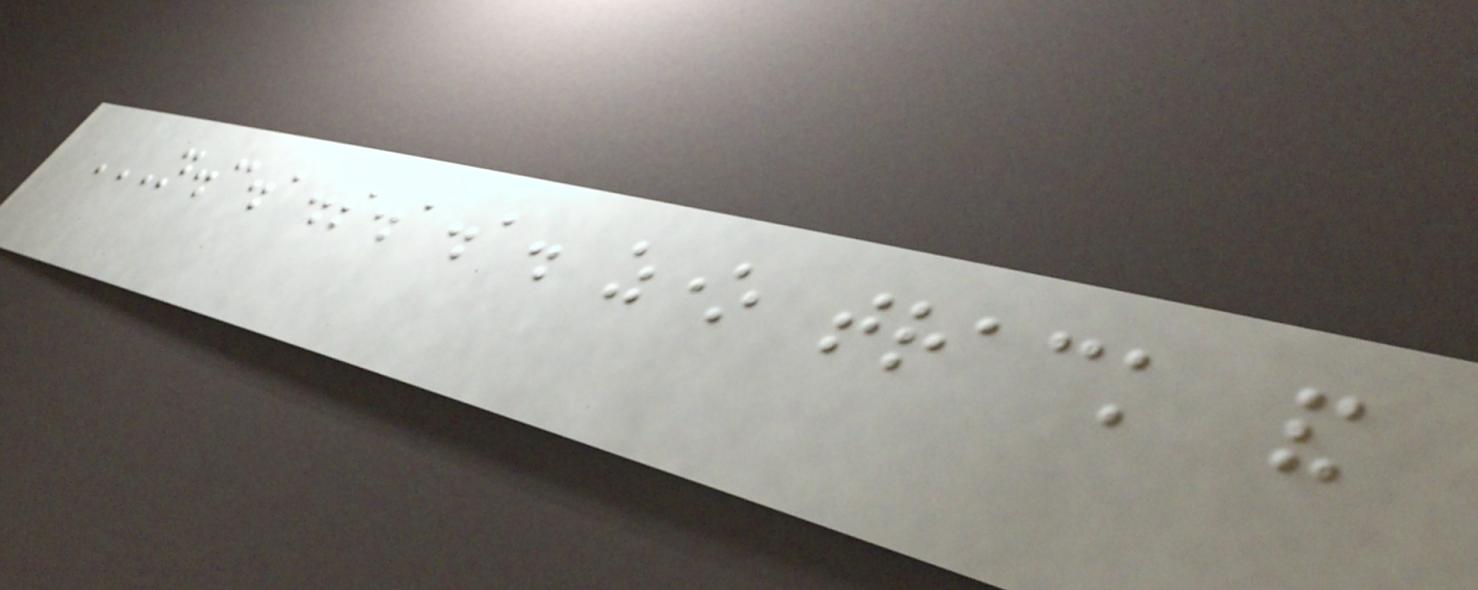N.C.A.S.A.A. ZONE TRACK AND
